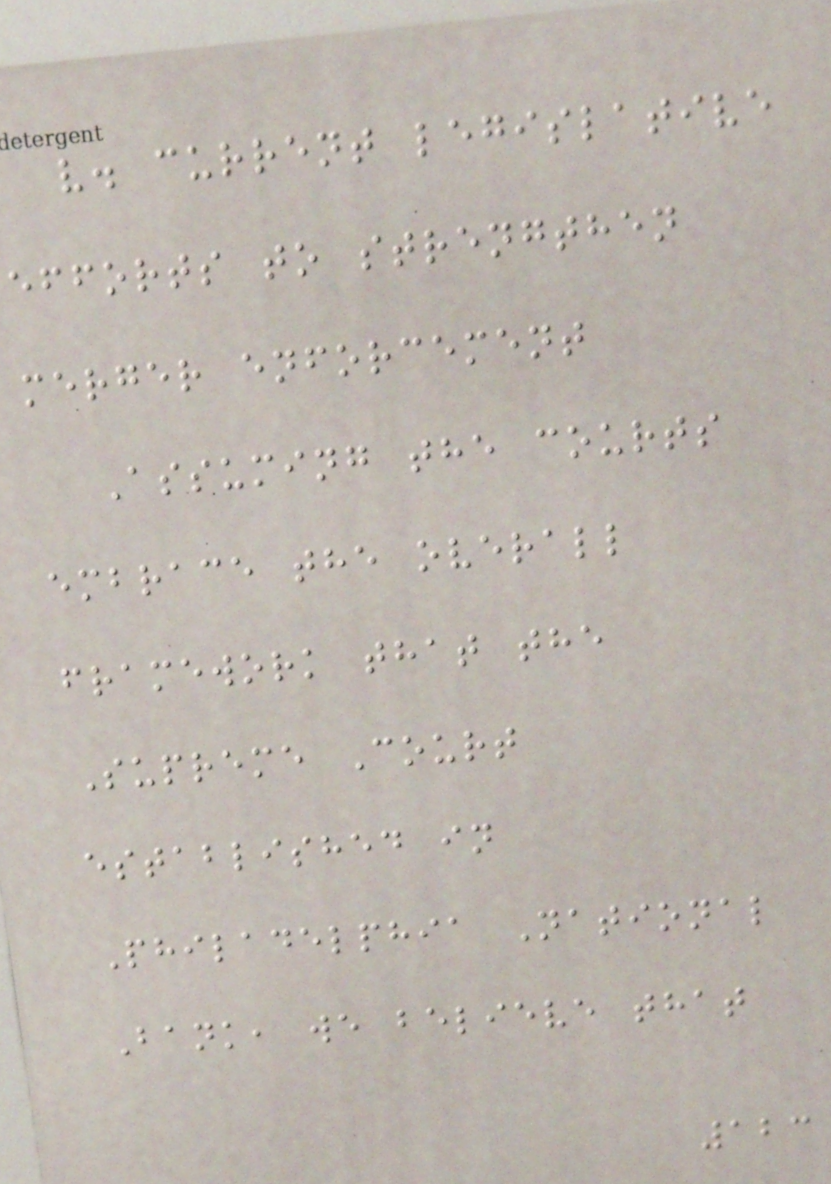v. current legislative
efforts to strengthen
merger enforcement
Assuming the courts
embrace the overall
framework that the
Supreme Court
established in
Philadelphia National
Bank, we believe that
123
